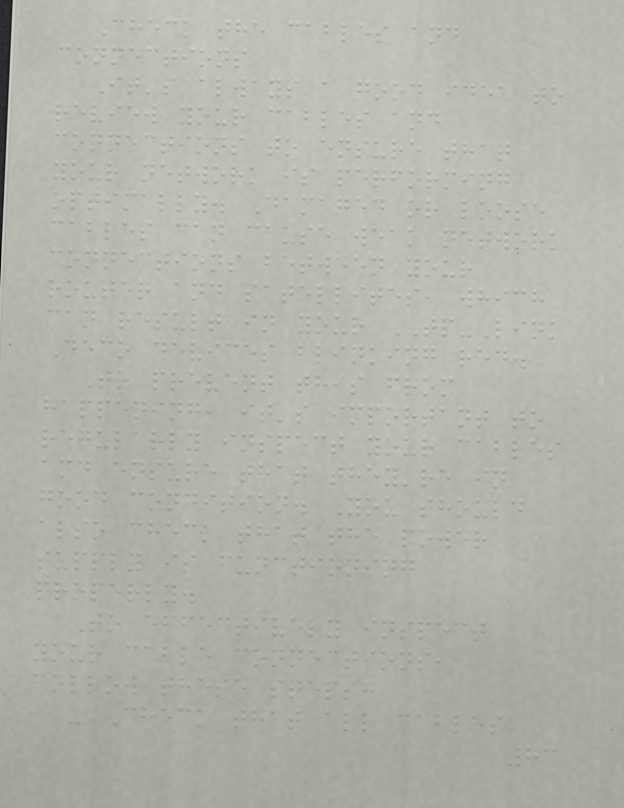Check the cables and
connections
It's always a good idea to
review your cables and
connections to ensure that
your network is performing
optimally. Damaged or loose
cables can cause weak network
connections between your
router and satellites, which
can result in your TP-Link
Deco devices blinking red.
To prevent this from
happening, it's important to
regularly inspect your cables
and ensure that they're in
good condition. You should
also check that the power
supply is functioning
properly.
To effectively inspect
your cable connections,
follow these steps:
- Check that all cables
83
